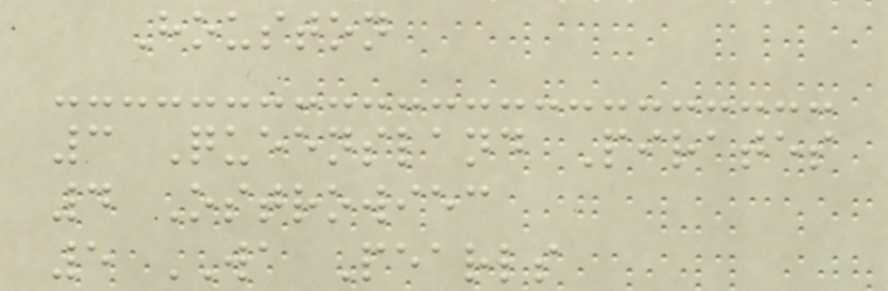Houston
3 Queensland Pirates
4 Ostrowiec
5 WA Pearls
